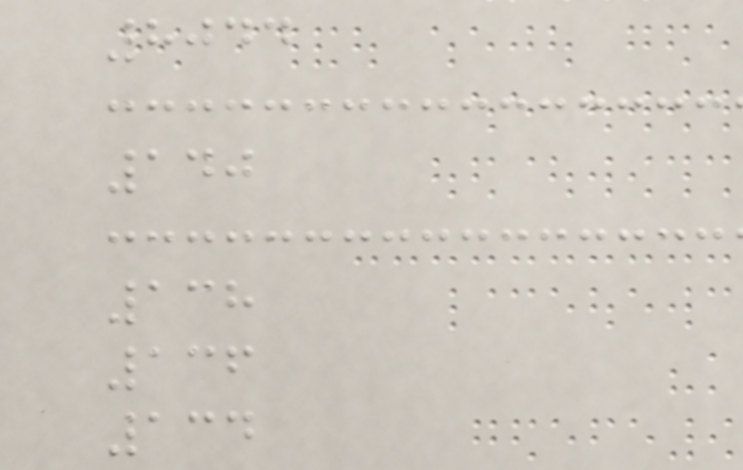8044
140
138
136
134
